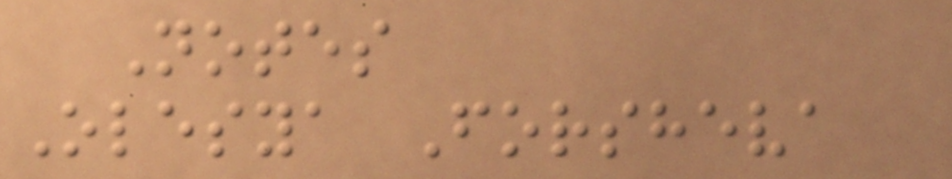Notes
Olesya Forsheva
